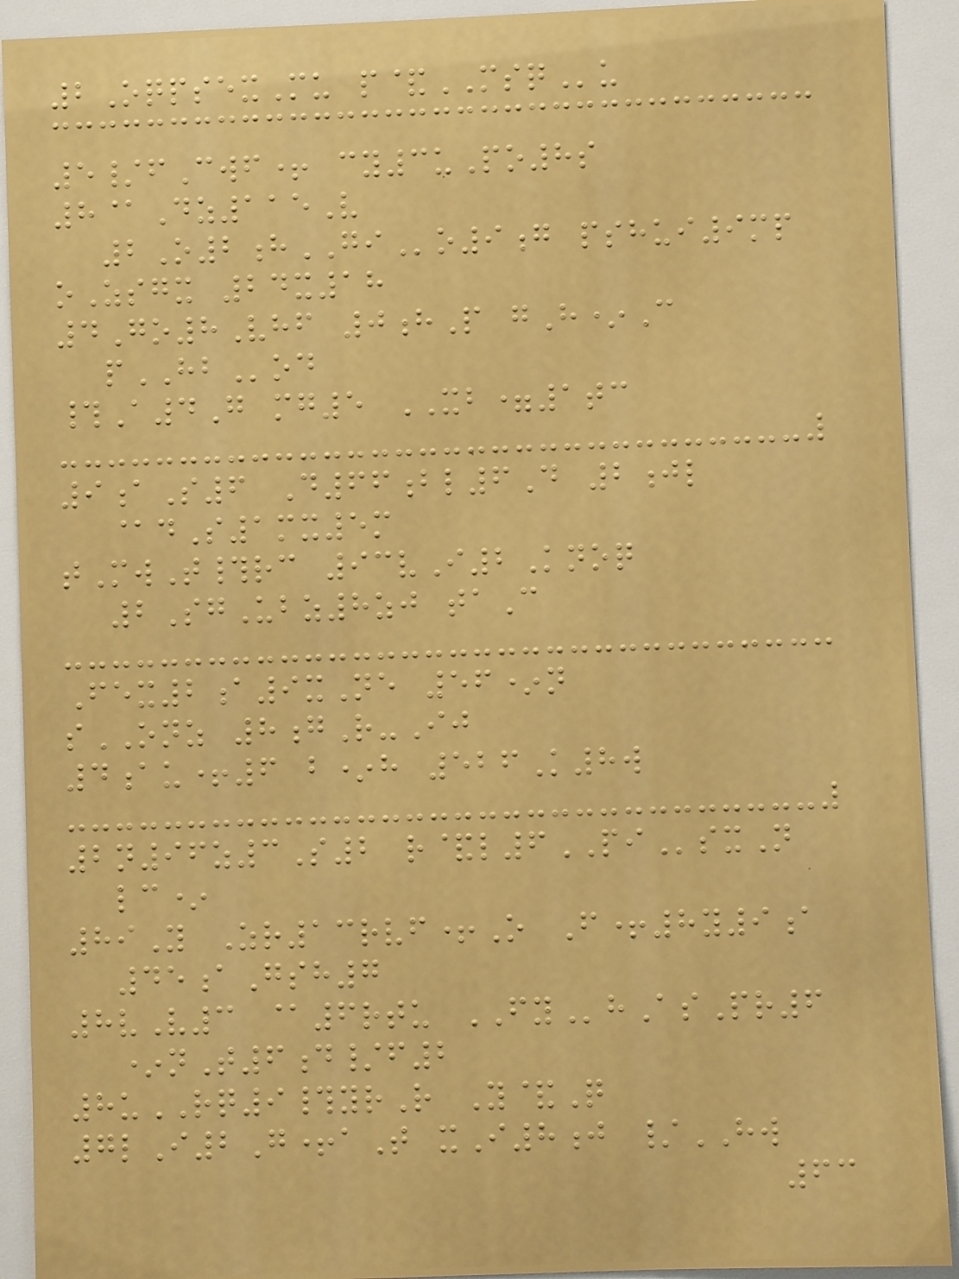2OqpsexMu p&MSQu
5/fCwf+ cy3uPo8s
8@Dz115V
2O2hGIo9g pshui9mp
oZsgx 24x18
4Go8Vhf 0hP gH*C
pHBod
#A4G mg5 XB=1tc
9aS6 D66bl6D 2jl
@dS1mx5m
tMwT#rc 93vI2Knoq
2SgUbz8zj taC
Fex2a9xNe 56*n
sONZ 8gR-Ij
4au+6 b*h 526K8w
2n96z3S2 r&l6PIsxN
lc*
89Y Zr13rvf+O F+8y9a
45aGsh7
8vV3 @6rtu FYhAsPr6
*nT6d/f2
8uRQ9#yrR Y&Q
7lI2G+aT xI8j /HW
63
